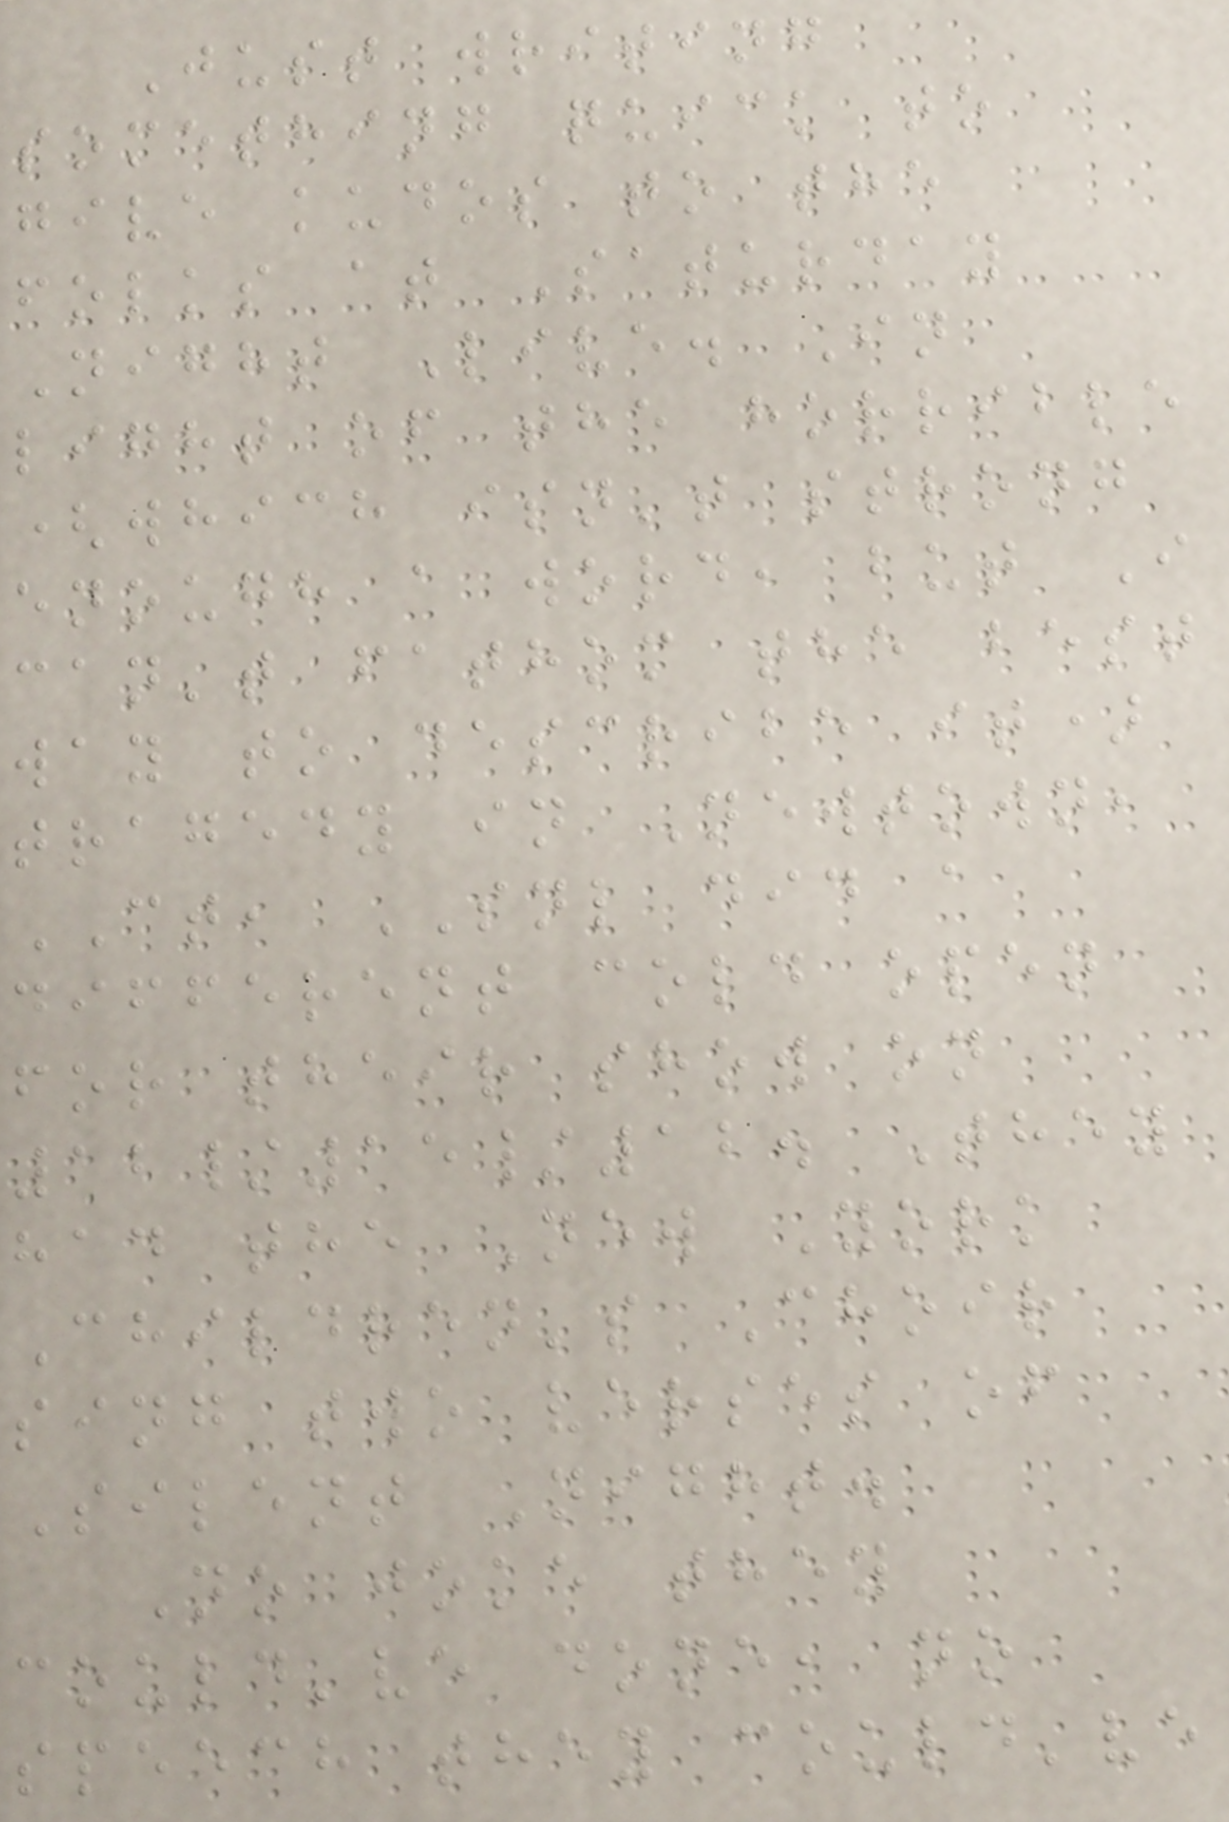Just writing
something quick to
give kudos to the
folks at Saturday
Night Live. In
light of the horrible
(which isn't strong
enough a word, but I
can't fathom the best
way to describe it)
tragedy in Newtown,
CT, SNL did a
different cold open
for their show on
12/15/12. They
had the New York
Children's Choir
sing two verses of
Silent Night.
No joke they
could've done, no
speech they could've
